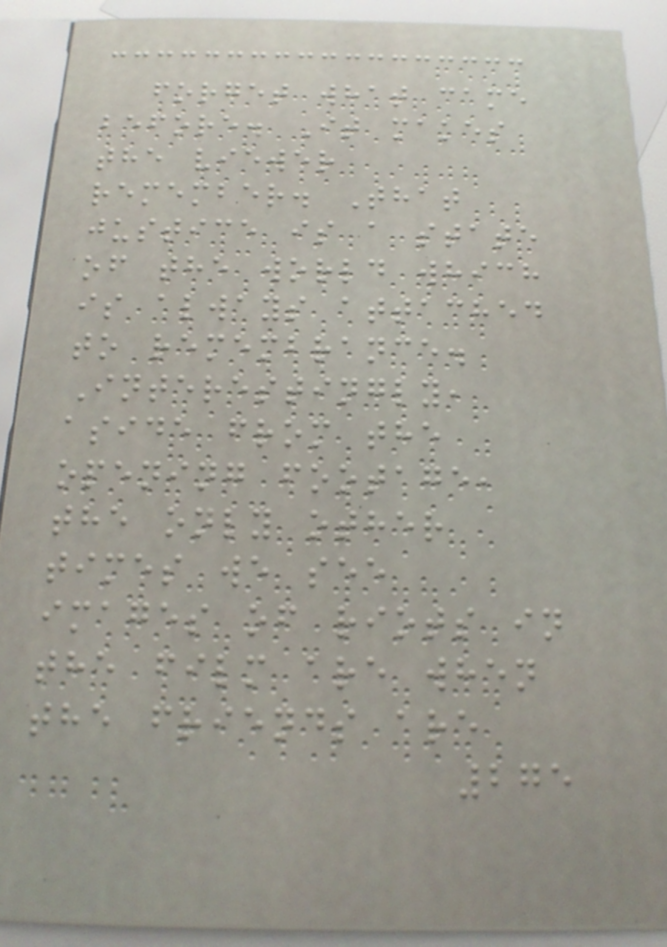forget what came
before. It makes
the viewer
remember. That
justice is a state
of the world which
is always attached
to remembrance.
Interestingly,
aside from the
opening footage,
the only other
times we see
images of riots in
the film are when
the friends are
275
